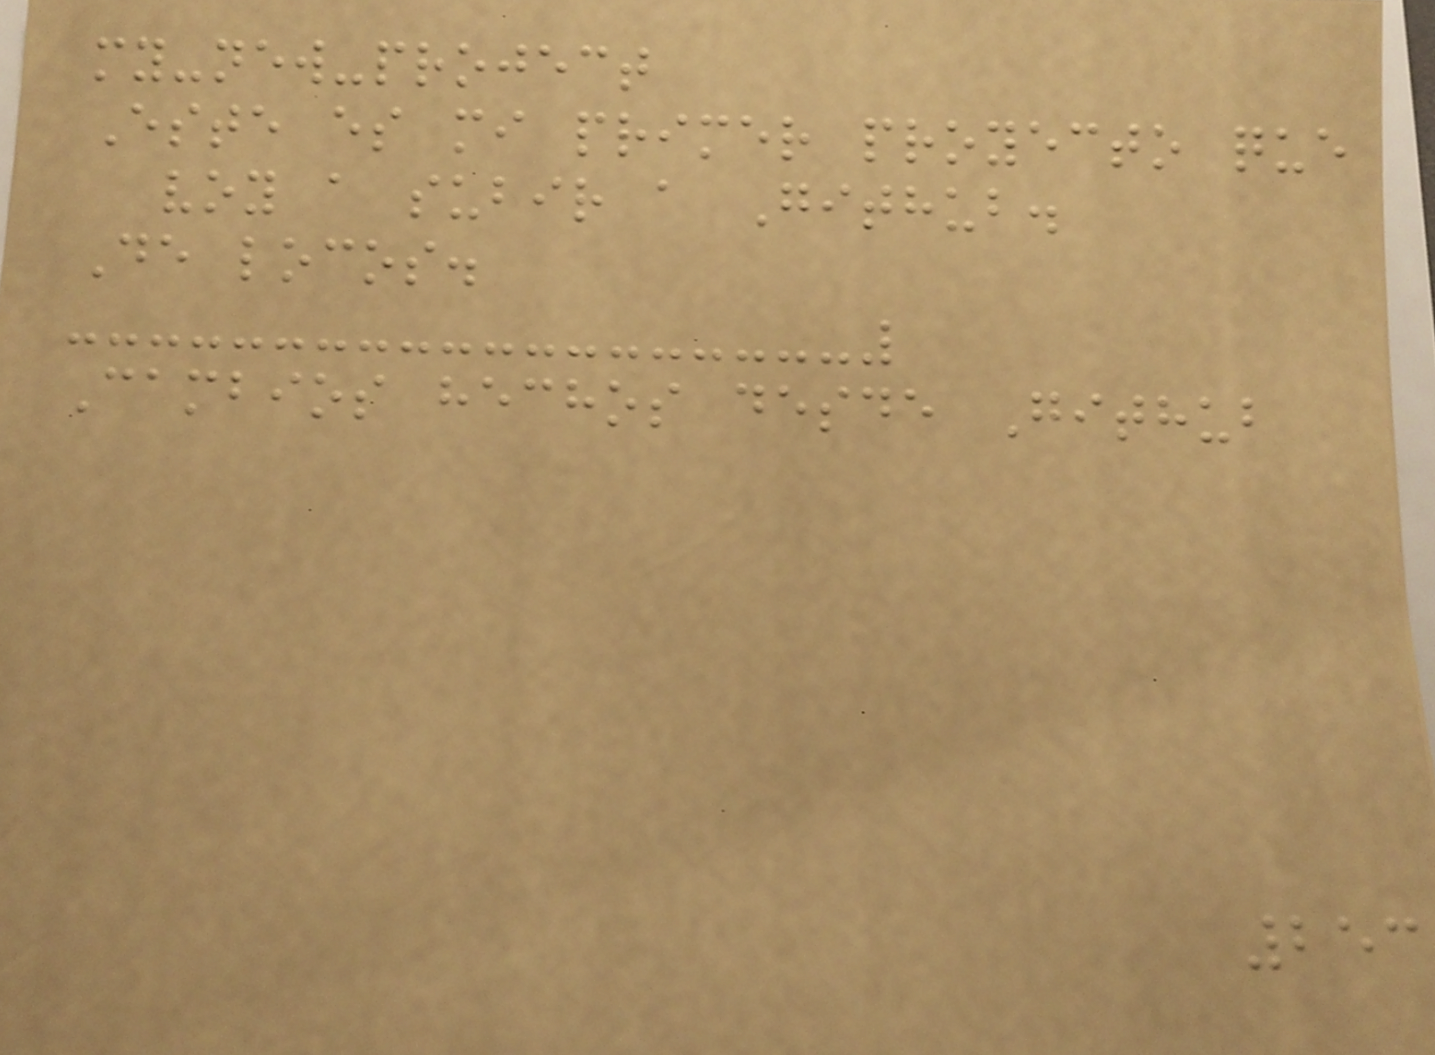my-new-project
Este es mi primer proyecto que
voy a subir a Github.
De locos.
Cambios hechos desde Github
253
